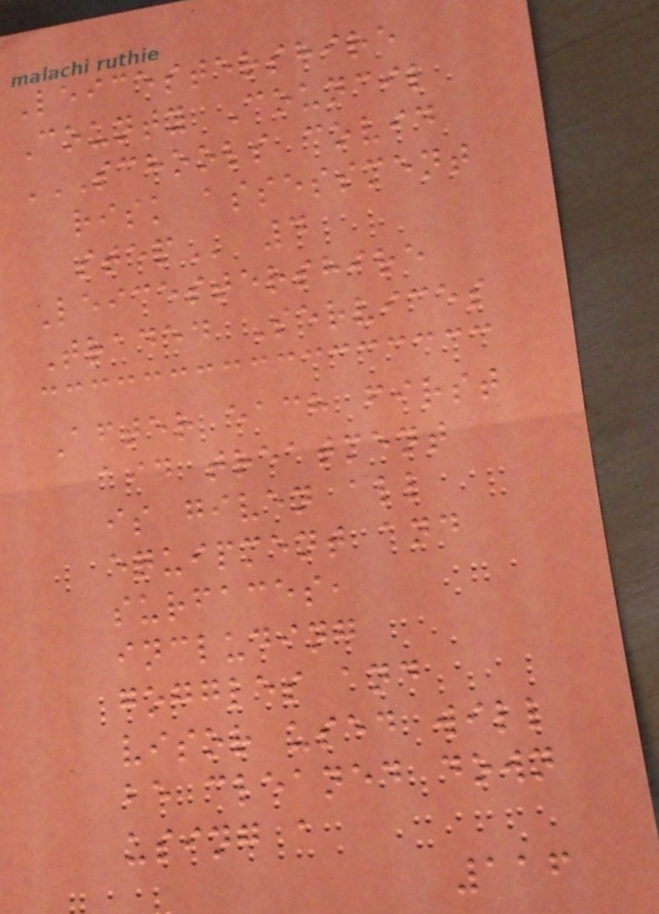Leicestershire
County Council
SCHOOLS COVID
RISK ASSESSMENT
STEP 4
Leicestershire
Traded Services
After each first
aid treatment
is given all
equipment and
surfaces,
including
goggles and
visor used will
be cleaned down
using a
116
